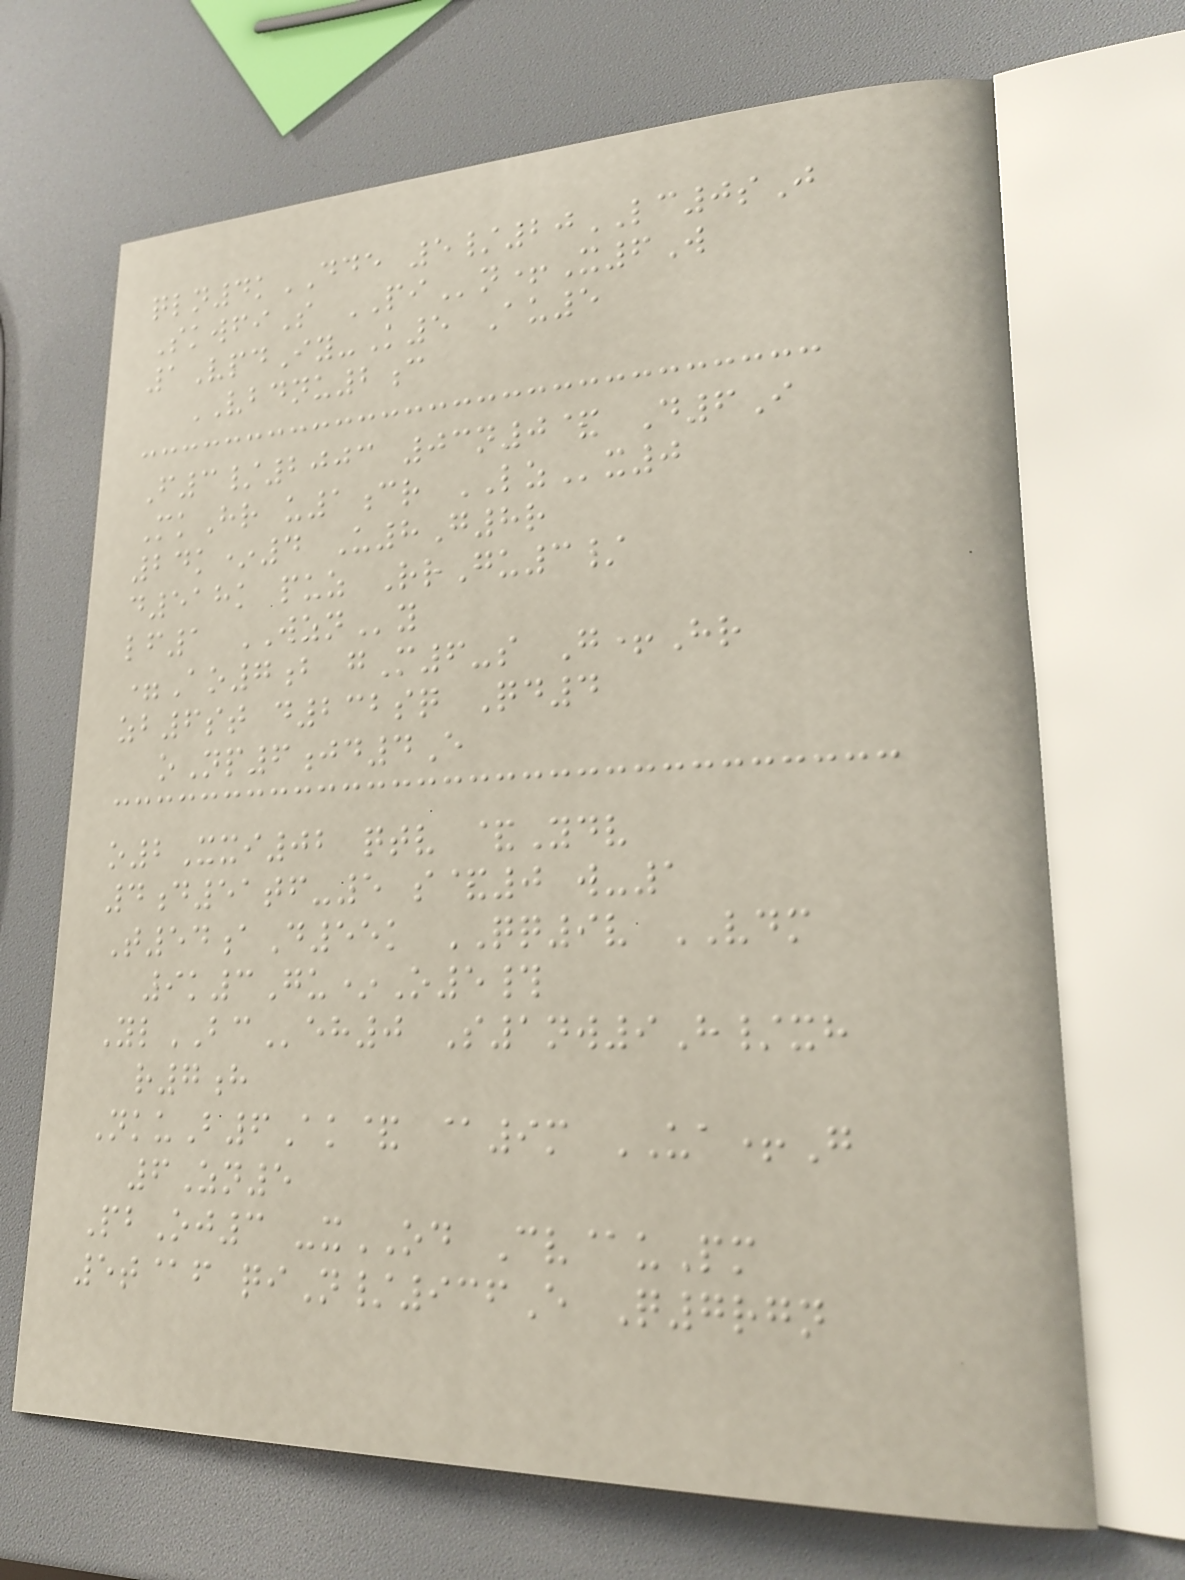qln4kDDE 5/20LC0sJ
SkwfiS PIn+X6W
1VpdIy-K5 Au5
VBDNU2c
F3/2003 03n0& D6I
MkHr u1cr LZx0
24k*4 U8G8r
d518k puz RrGu3/
lf1 WZNy
=Ao7b gM6-s G+Hr
zb6st d232sq Qd4
oNp6jd4E
o2Xxi02 qtv &Ydv
4d51tf-5 s&0 w-1
T54aD55k QQ9v VDM
9k3Gu*O5#
YlBCeh0 S1nw9H/xh
r7h
NkuB6Ak& @9m UA+G
6Zn5
PbOj3 -xOD Cv@uPm
5t@f qiN/936E Q7rgn
